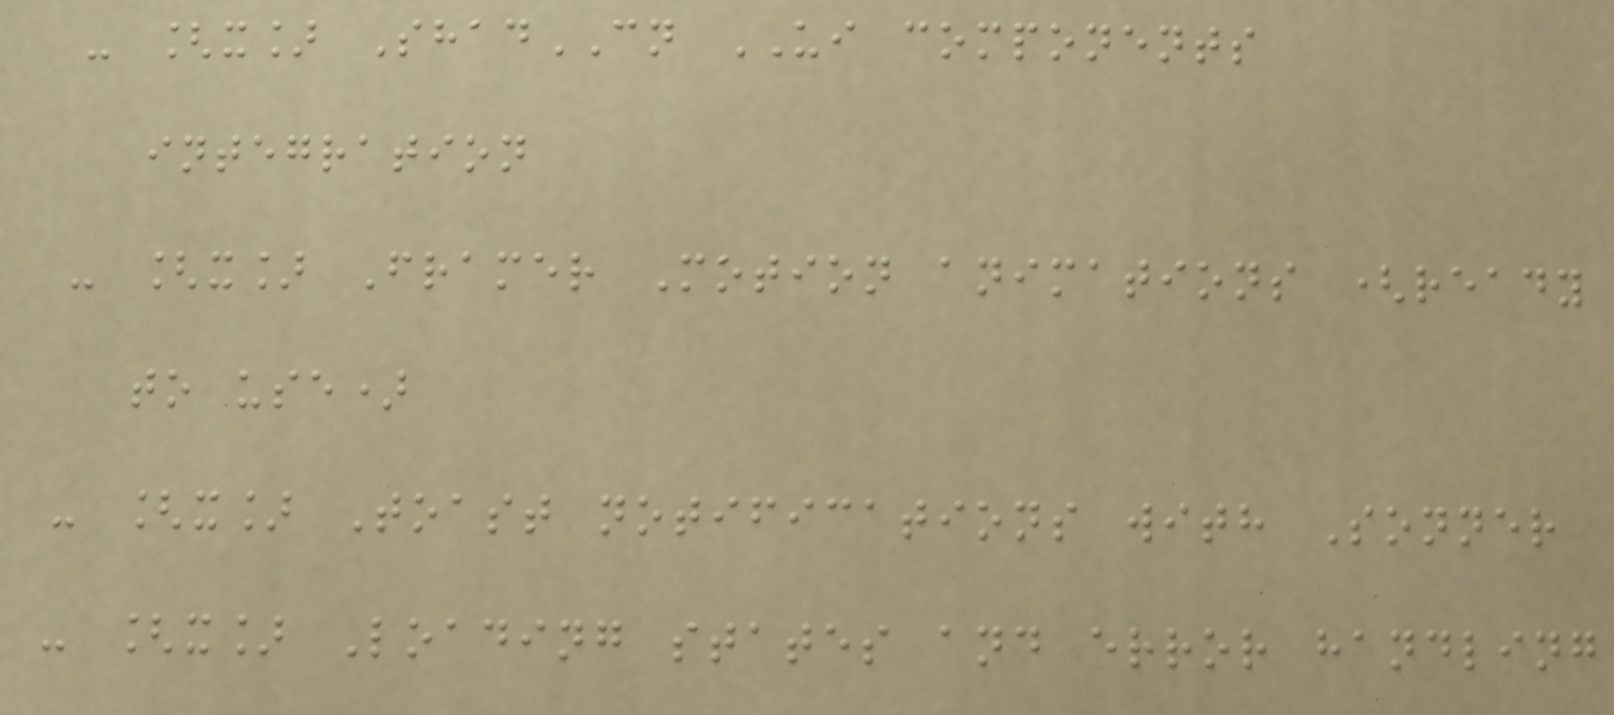- [x] ShadCN UI components
integration
- [x] Framer Motion animations (ready
to use)
- [x] Toast notifications with Sonner
- [x] Loading states and error handling
